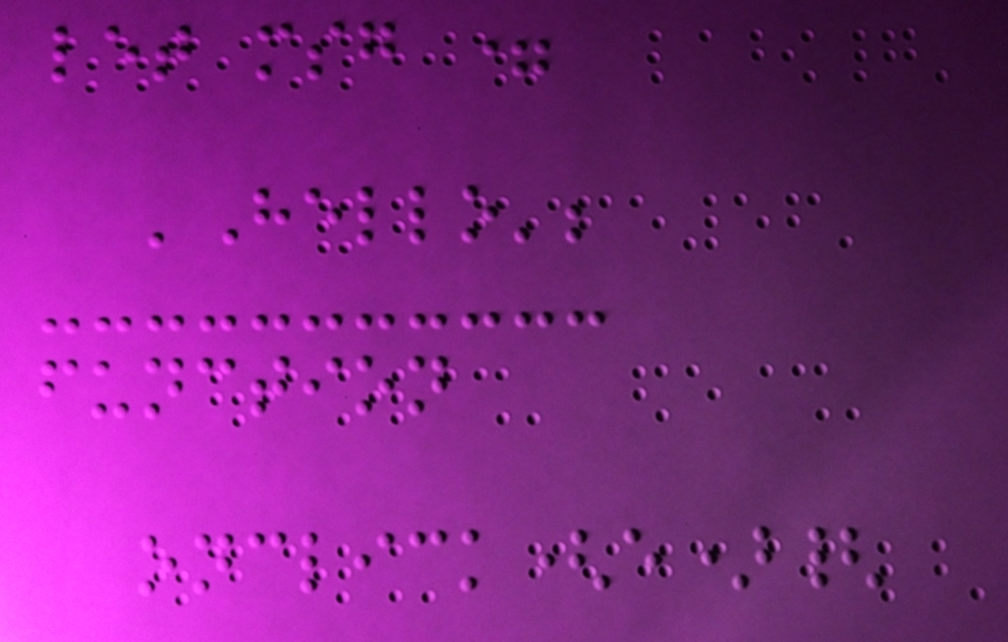let msg =
'Hello';
function
onclick(e){
